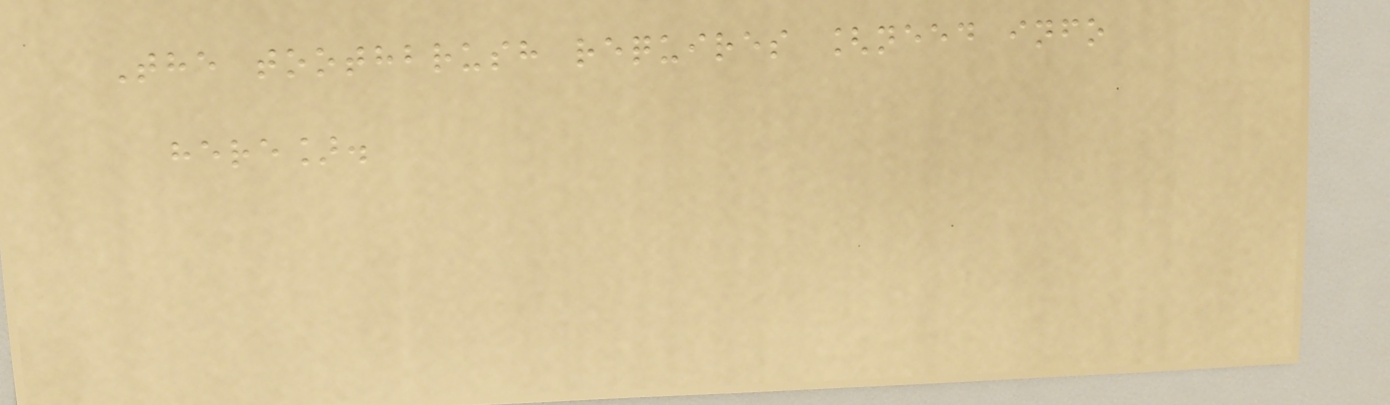The toothbrush requires [need info
here].
